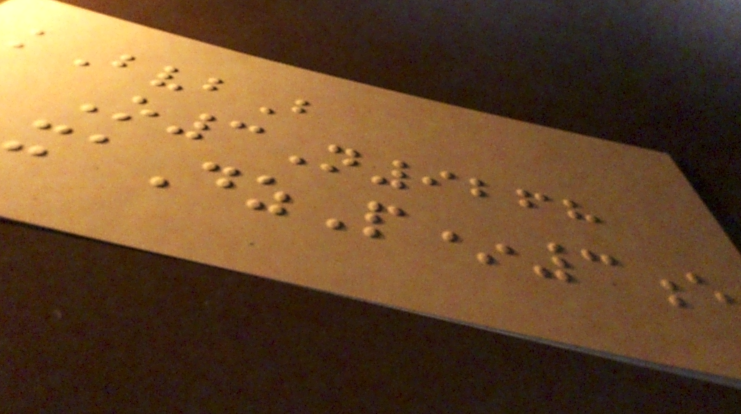kBvbB
O3N9268
xaDzP*3e
